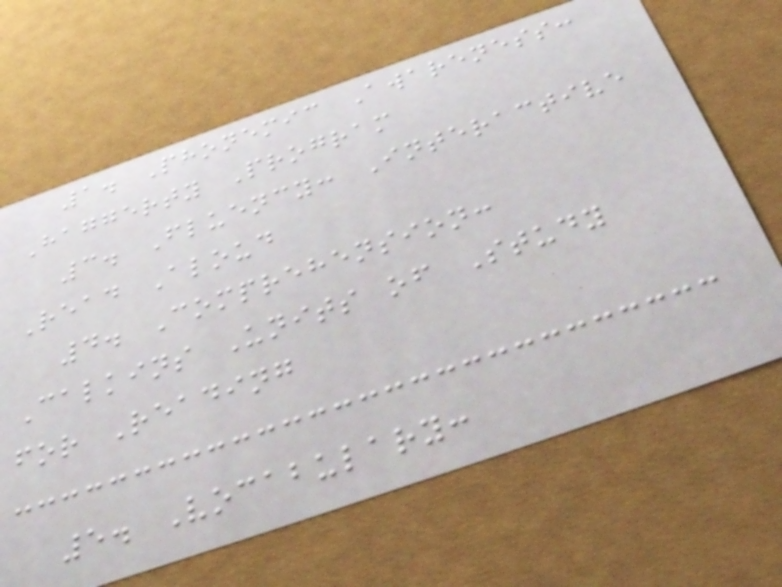1. Phonemic Awareness:
Haggerty Program
3. Fluency: Interactive
Read Aloud
4. Comprehension:
Calkins Units of Study
for Reading
5. Vocabulary:
